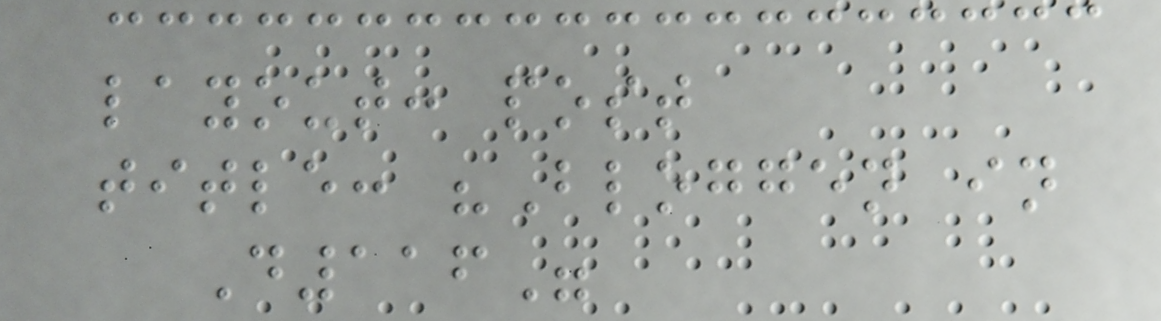layout: post
title: "Bloggen in
D116"
